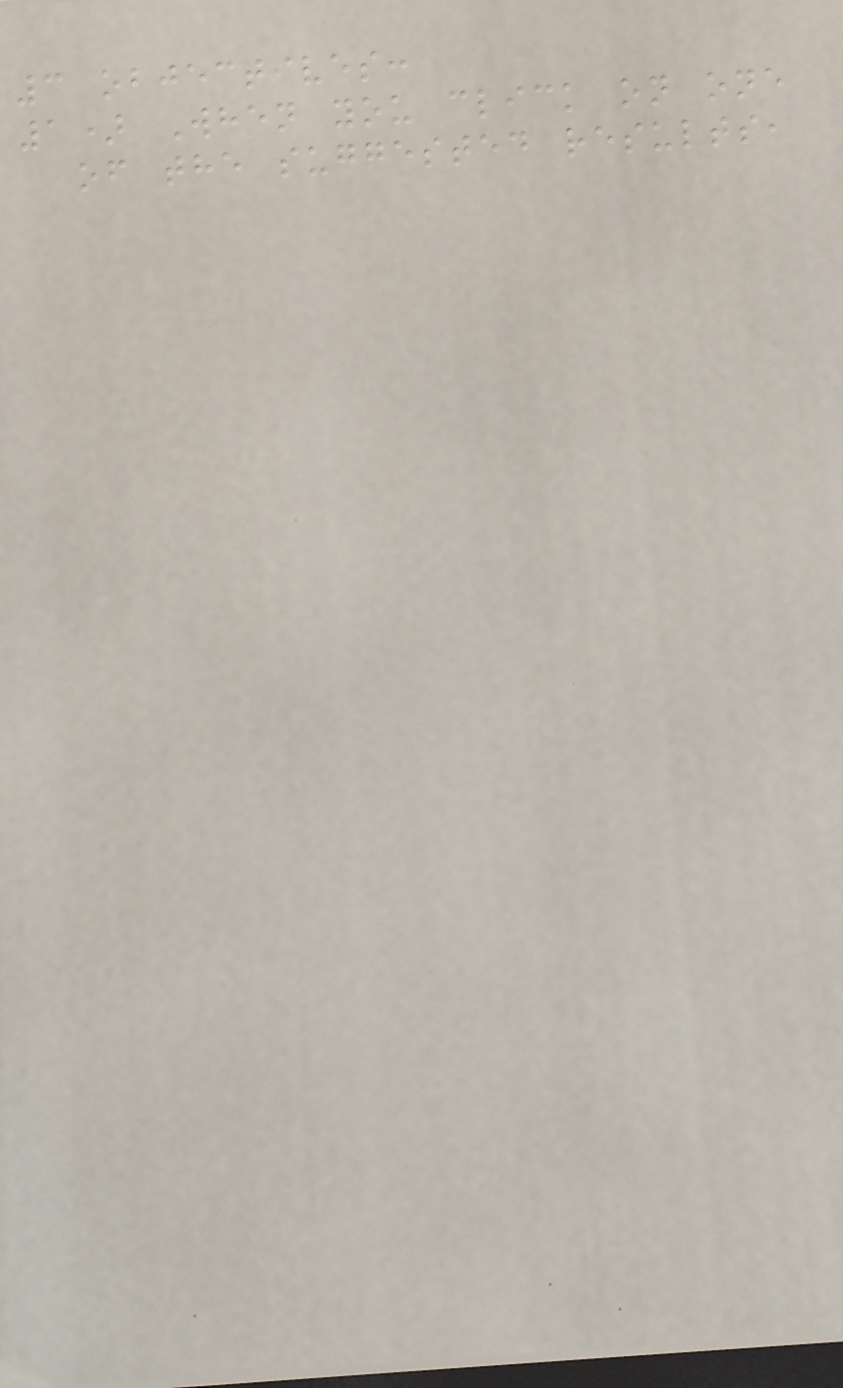3 objectives:
1) When you click on one
of the suggested results,
